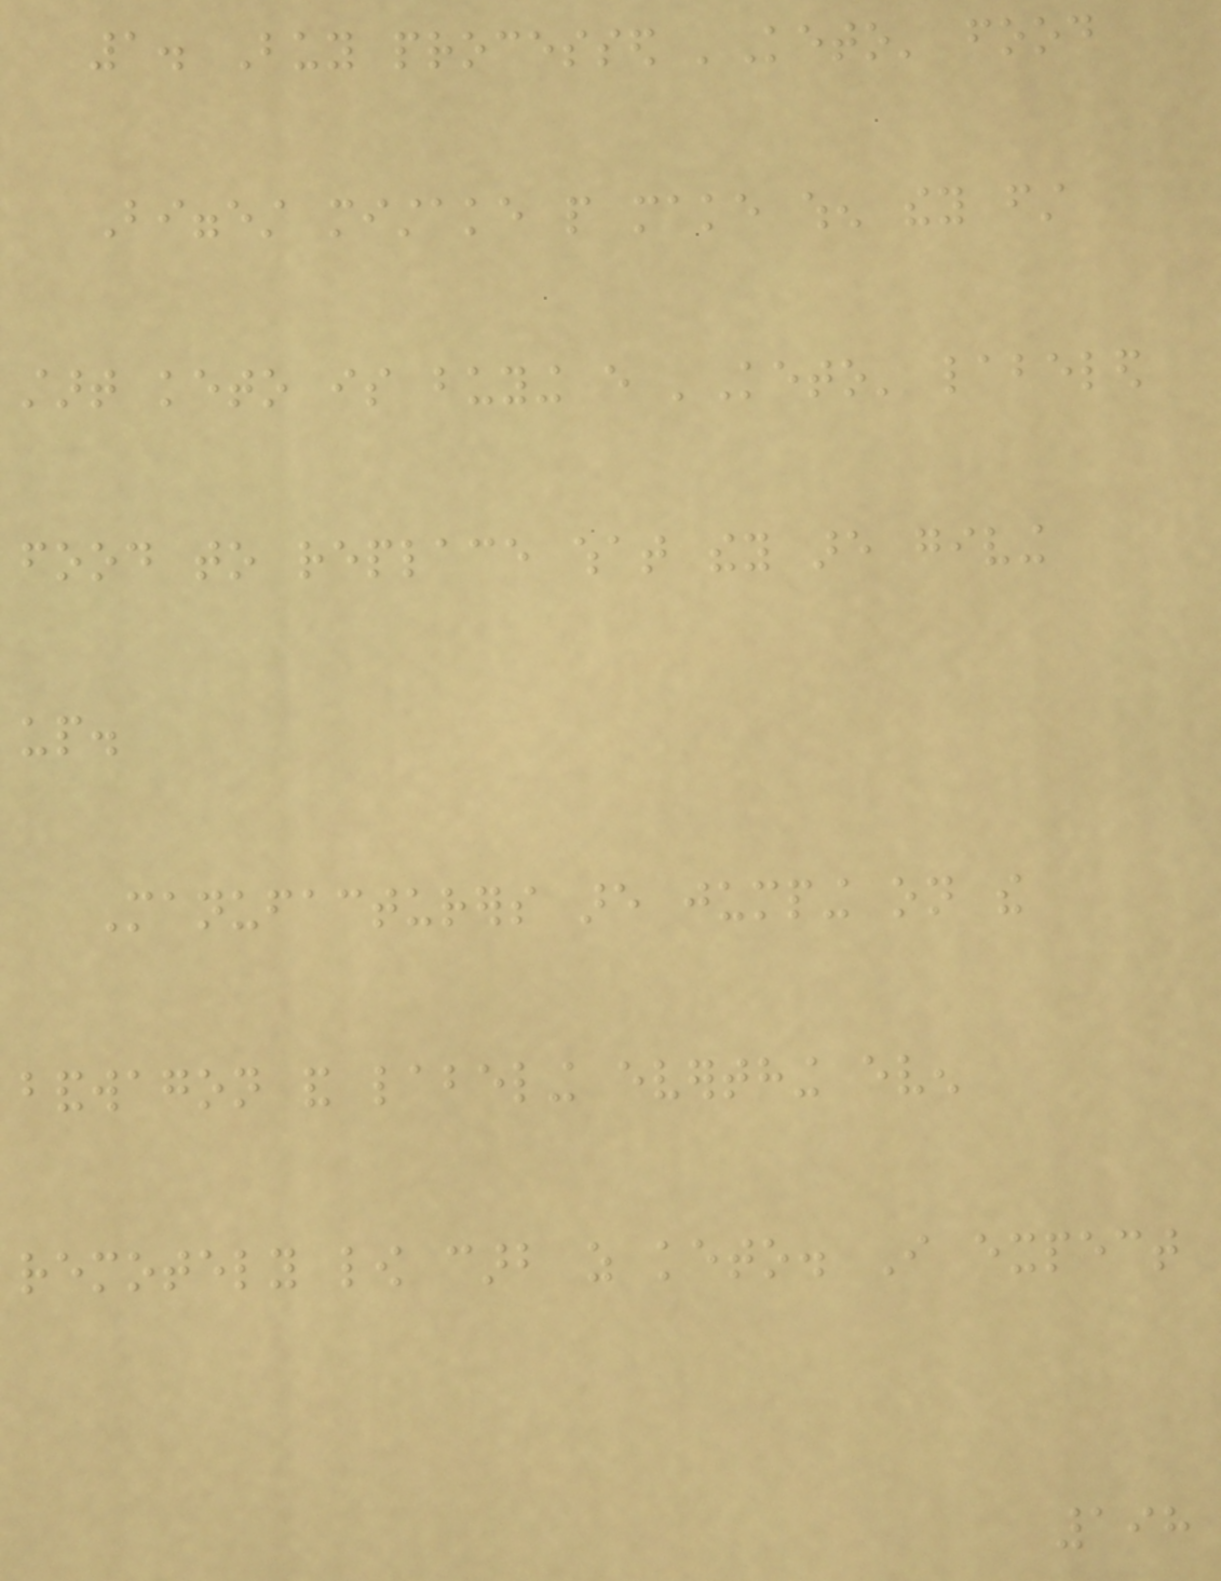1. Buy processed 'Keto' food
Biggest mistake people make when they first
start keto is buying every 'Keto' labeled
food to replace what they are giving
up.
Manufacturers are jumping on the
bandwagon and labeling everthing even
remotely low carb as keto. I expect
198
